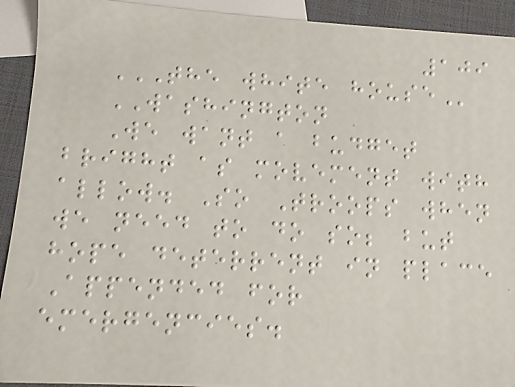109
THE WHITE HOUSE
WASHINGTON
We want a budget
bright as movement with
allow. So Troops when
we need to do so; but
hope deterrent in place
Appended for
emergencies.
